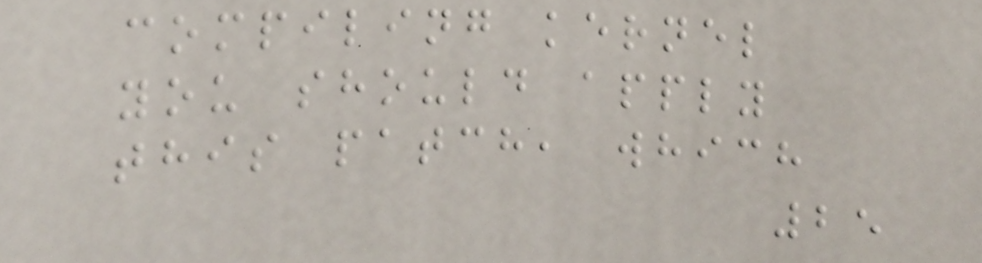compiling kernel
you should apply
this patch, which
25
